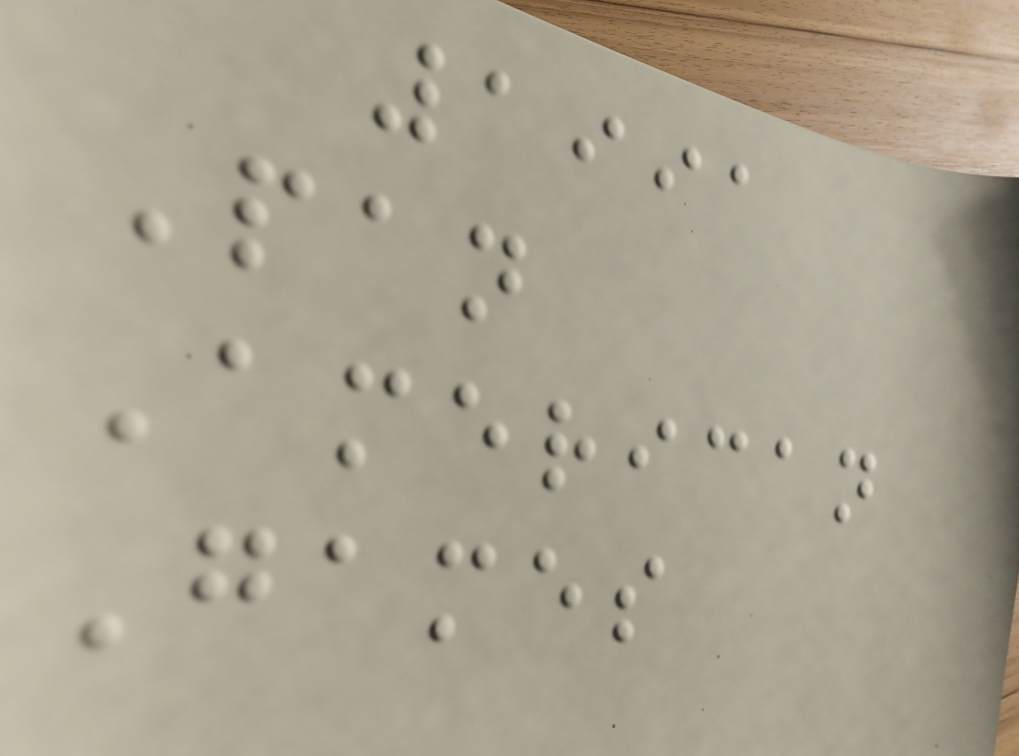1991
Pan
American
Games
